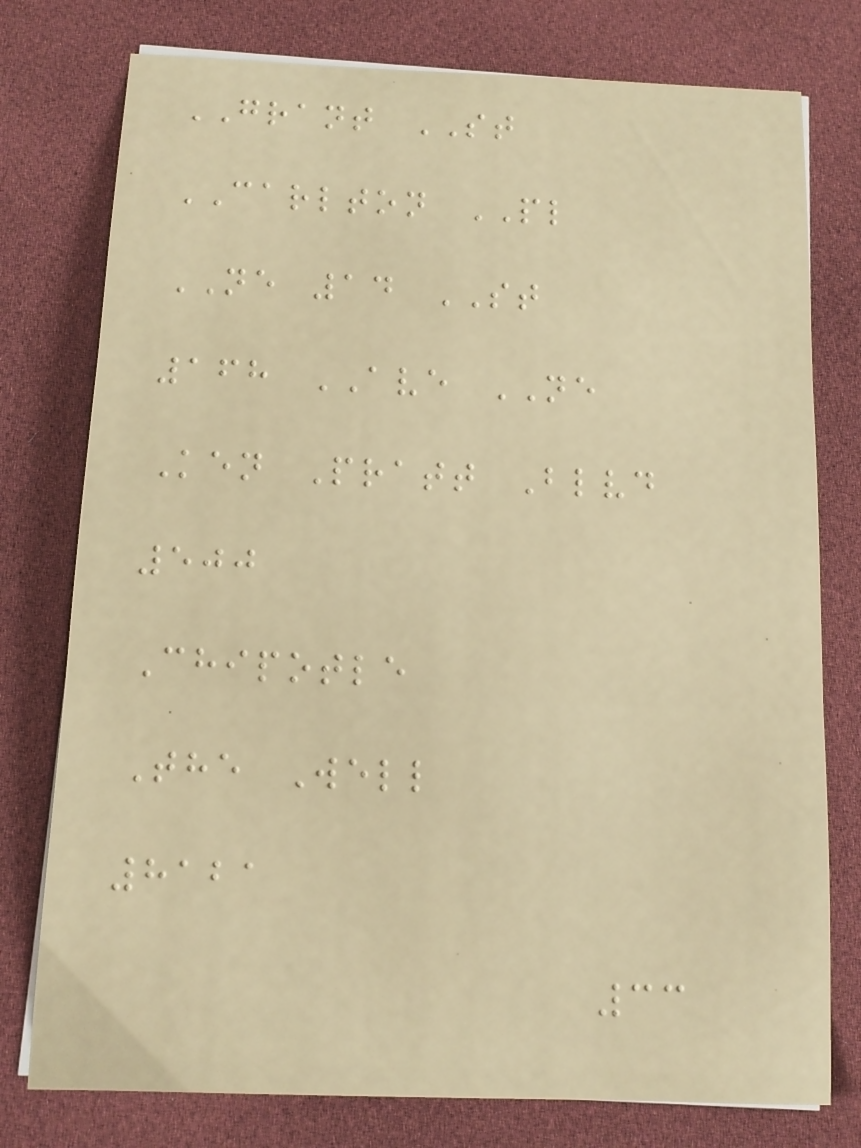GRANT ST
CARLTON PL
NE 14 ST
168 AVE NE
Ken Pratt Blvd
500
Chipotle
The Well
8121
33
